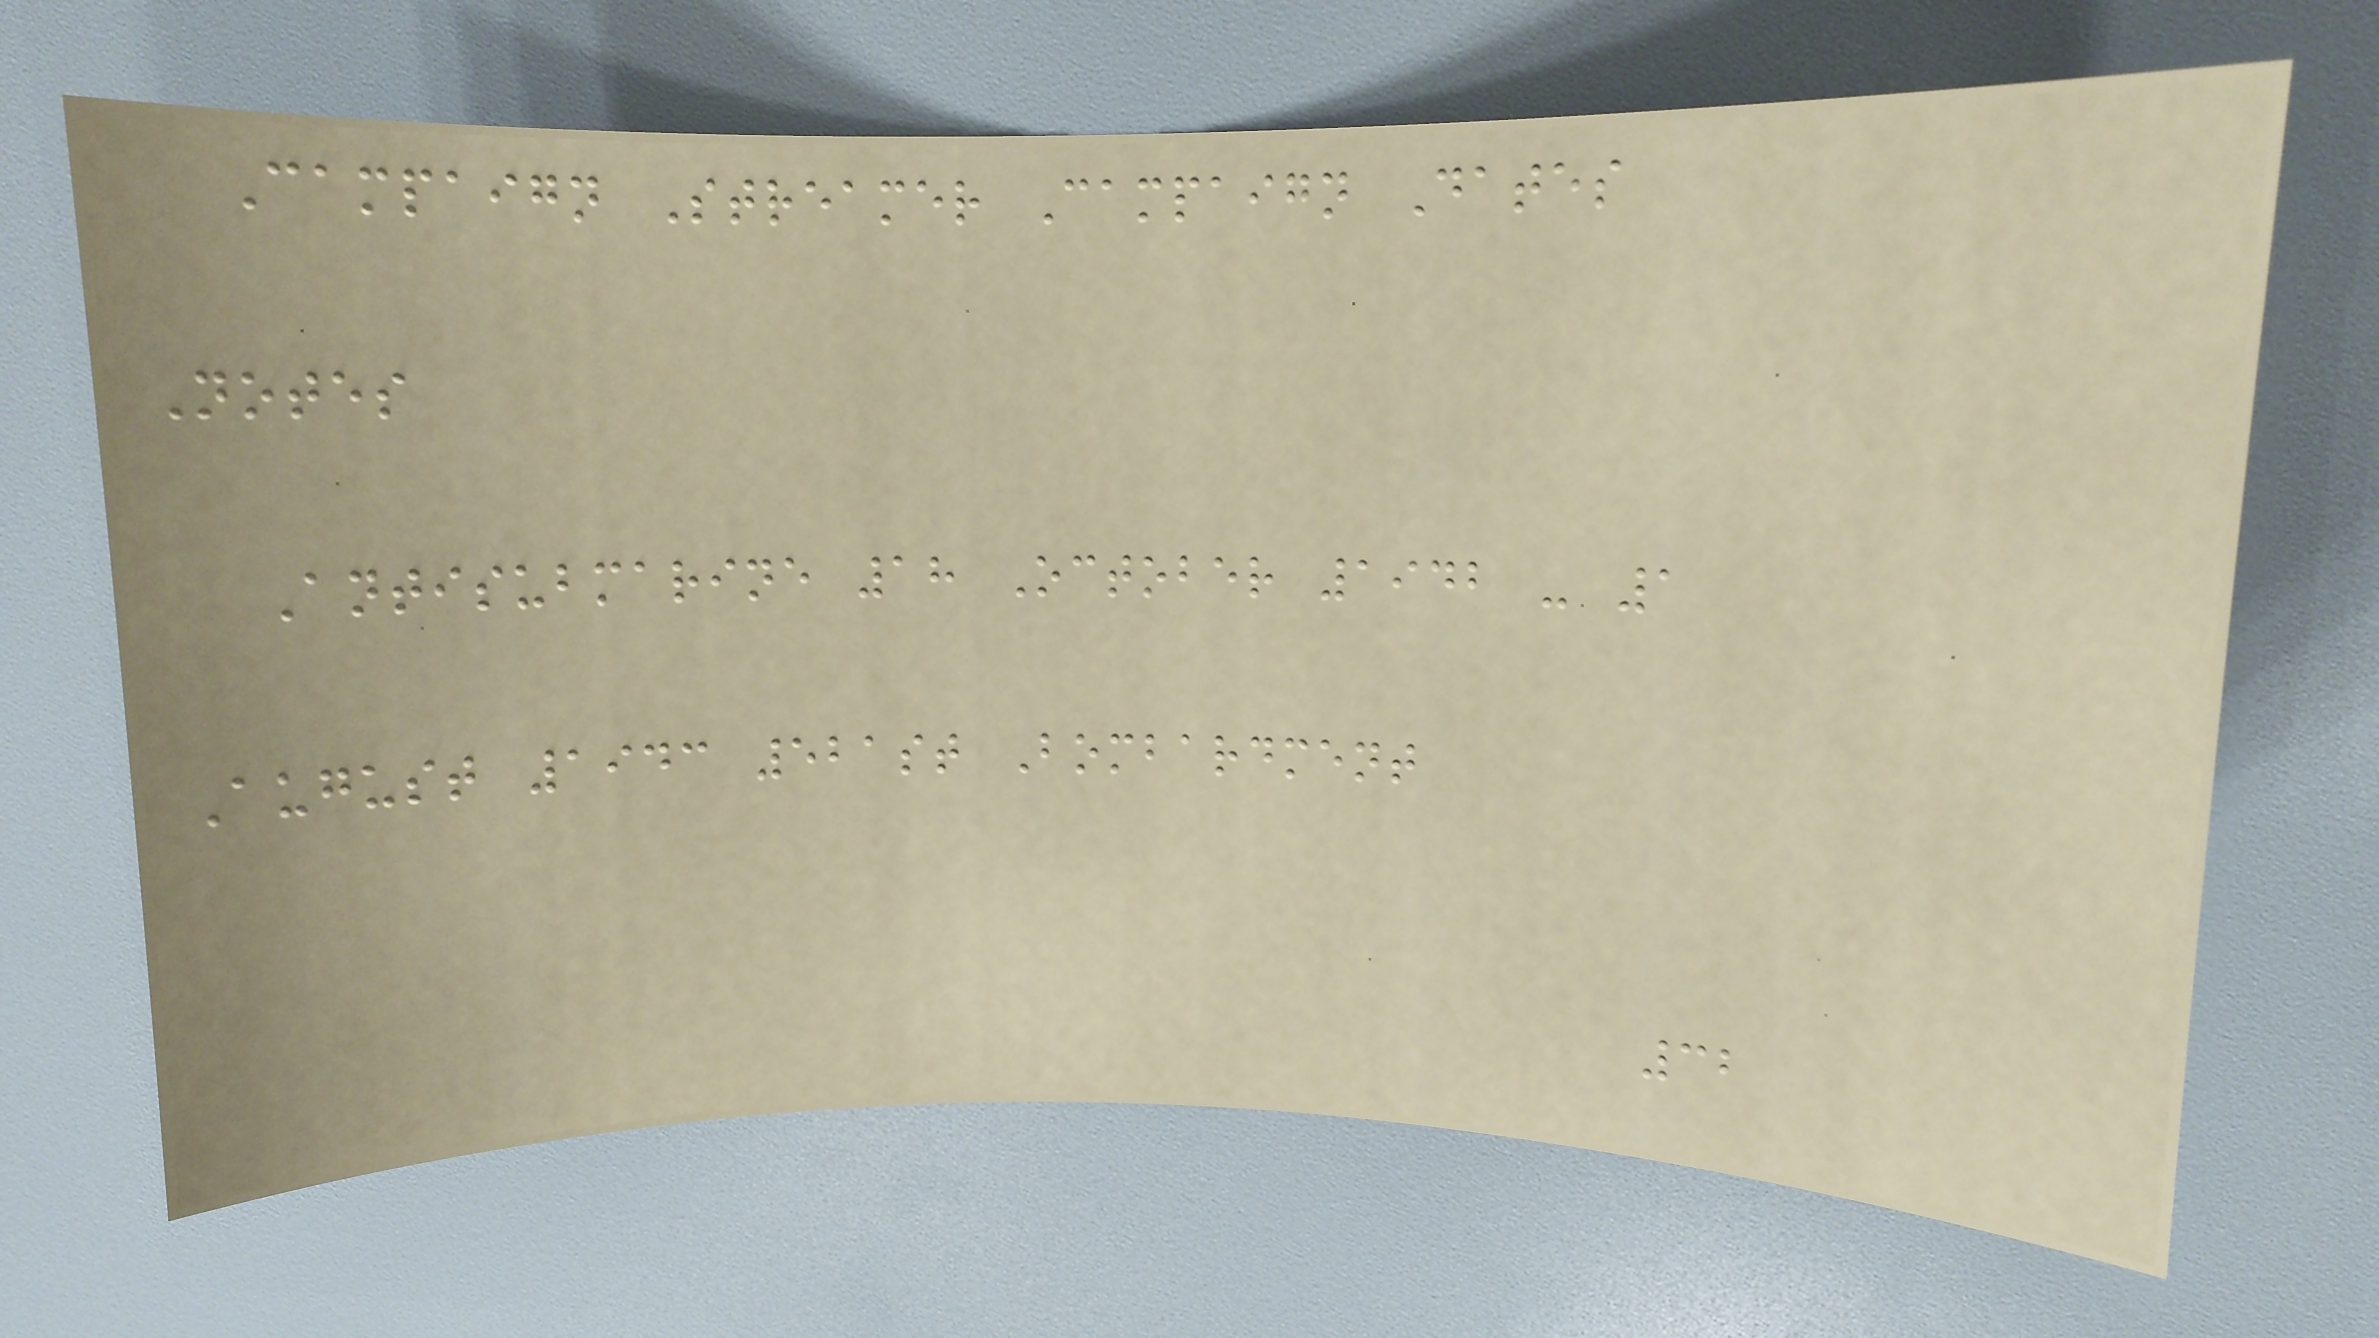Campaign Streamer Campaign Dates
Notes
Antisubmarine 18 October 1942 - 1
August 1943 521st Bombardment
32
